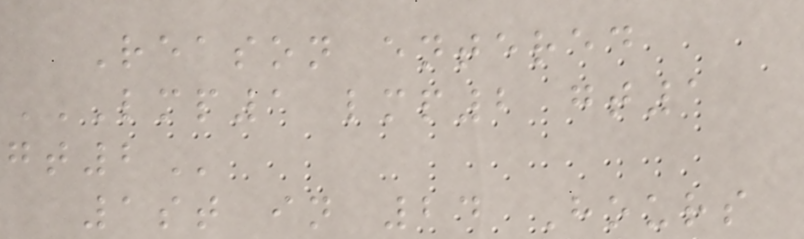Reason entered
LMP1 LMP2 GT1
GT2
1st in 24 Hours
